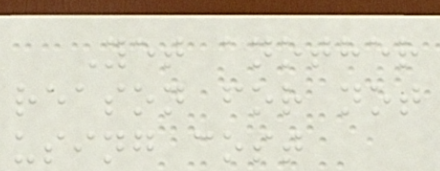Yet another
reason for not
using cost
